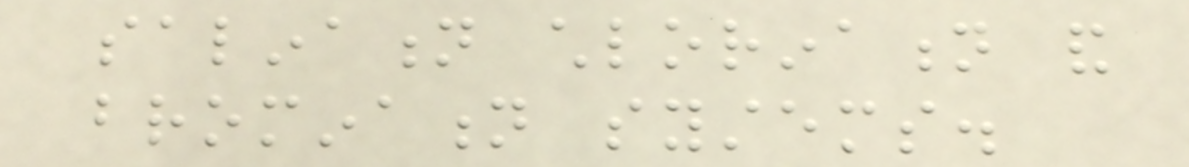salination chlorination and
bromination systems.
